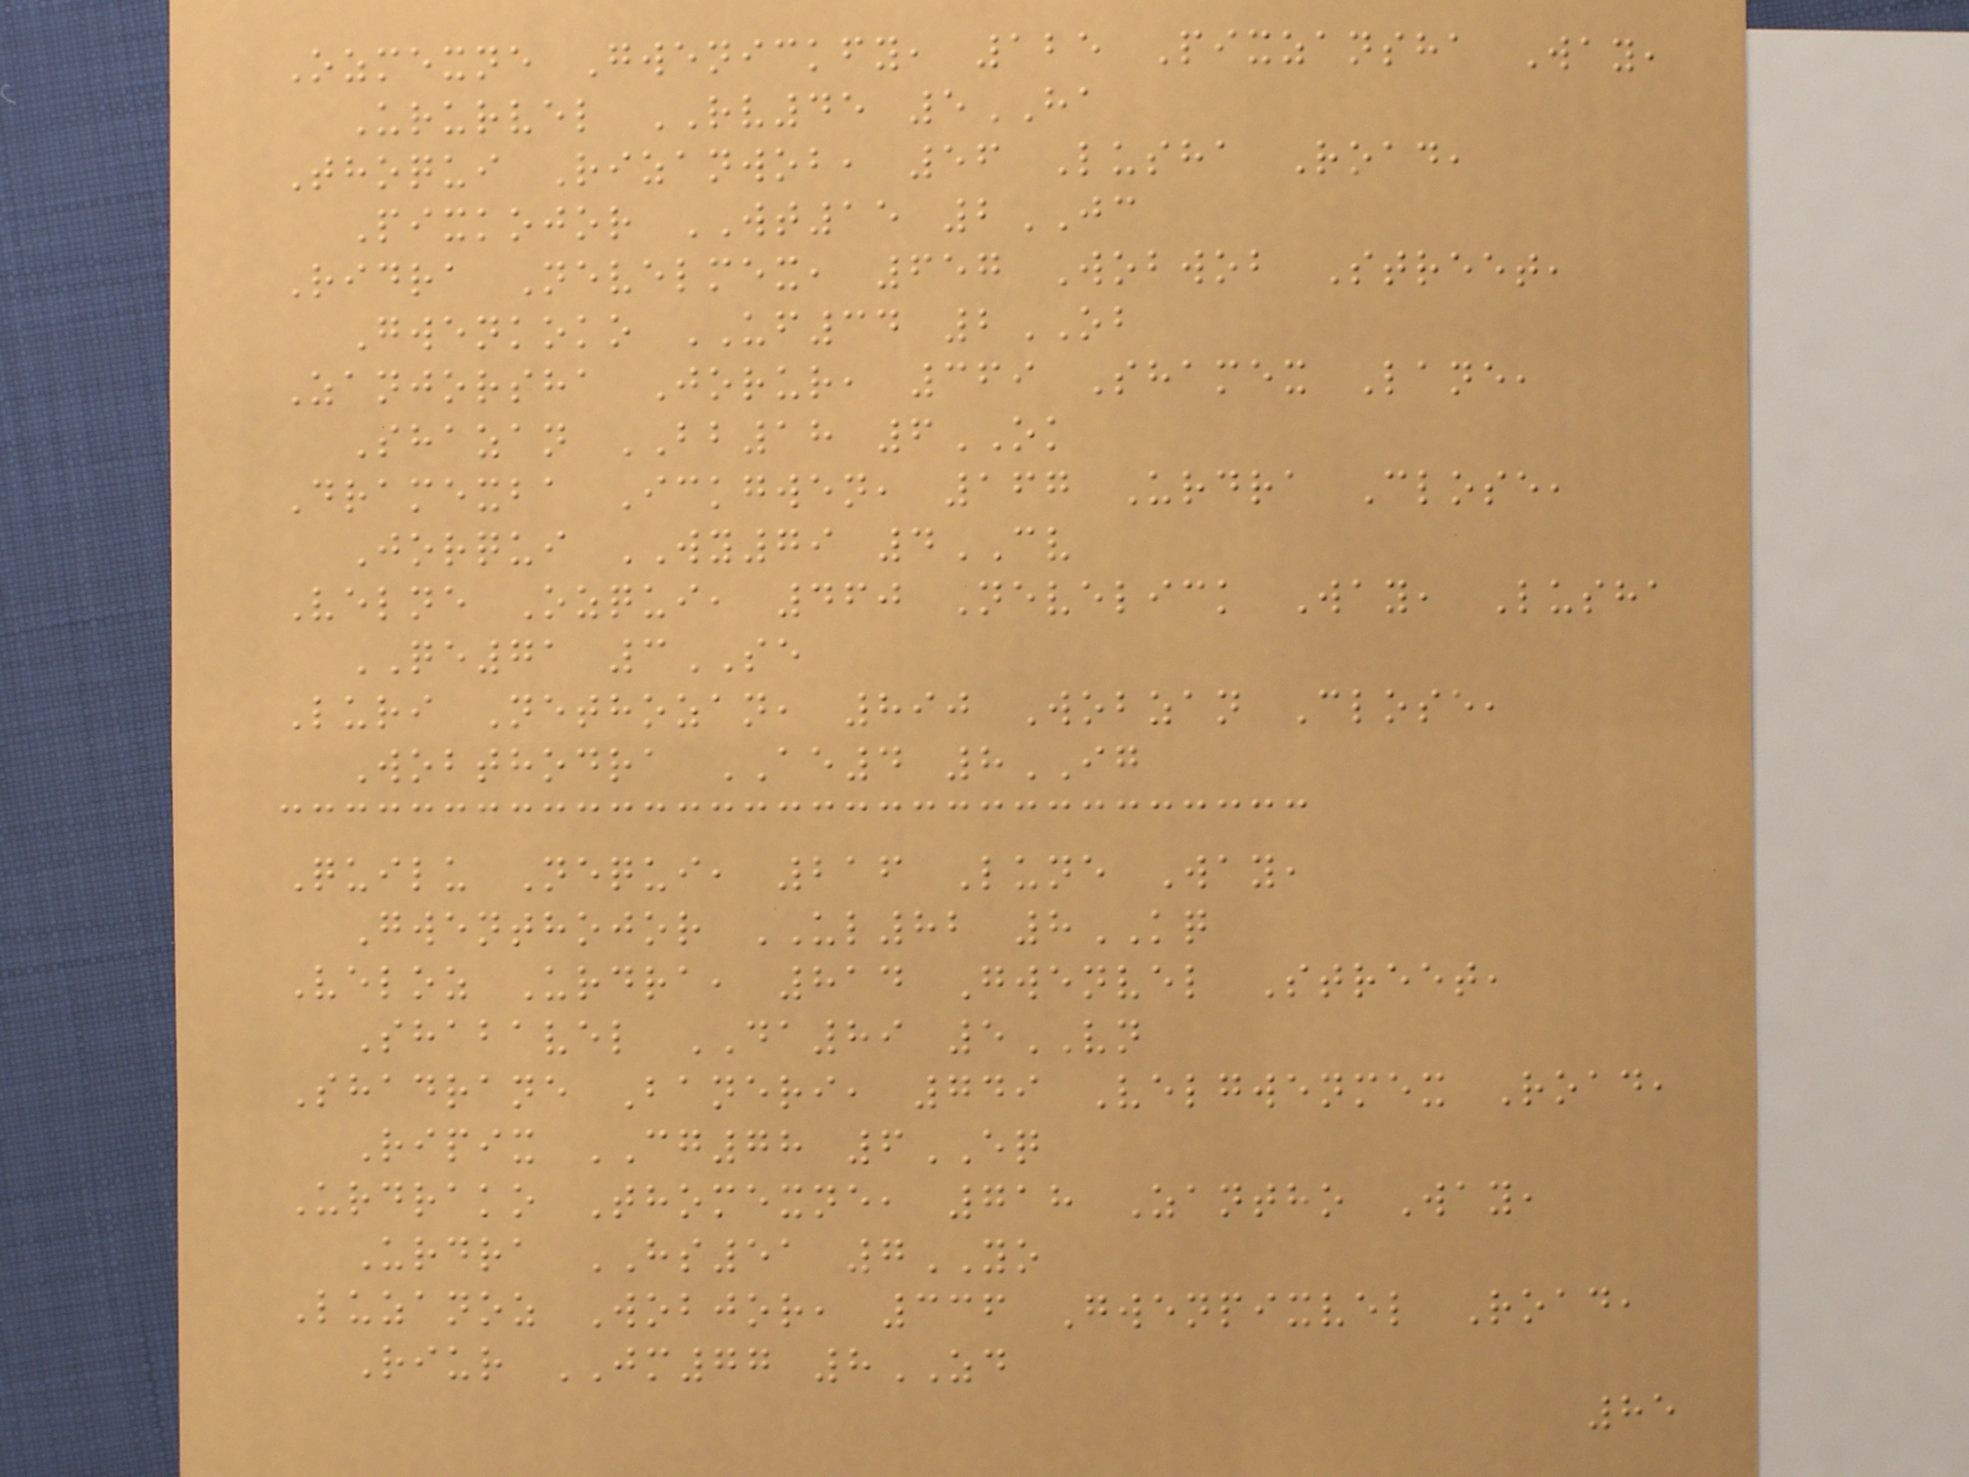Ozmexne Gwenickfy, 125 Pixzansha Way,
Ururvel RV45 5HA
Thoqui Rizanwob, 56 Lusha Road,
Pixkojor WT15 2JC
Ridra Nevelmex, 657 Wobwob Street,
Gwenkoko UF34 2OB
Zanjorsha Jorur, 369 Shamex Lane,
Shazan BB18 6OK
Dramexba Ickgwen, 167 Urdra Close,
Jorqui WY79 4CV
Velne Ozqui, 460 Nevelick Way, Lusha
QE71 3SE
Luri Nethozan, 890 Wobzan Close,
Wobthodra AE4 8IG
Quilu Nequi, 216 Lune Way,
Gwenthojor UL82 8KQ
Veloz Urdra, 814 Gwenvel Street,
Shabavel DA89 5VN
Shadrane Baneri, 749 Velgwenmex Road,
Ripix CG78 6EQ
Urdrako Thomexne, 718 Zantho Way,
Urdra HS51 7YO
Luzanoz Wobjor, 336 Gwenpixvel Road,
Riur JM77 8ZD
85
